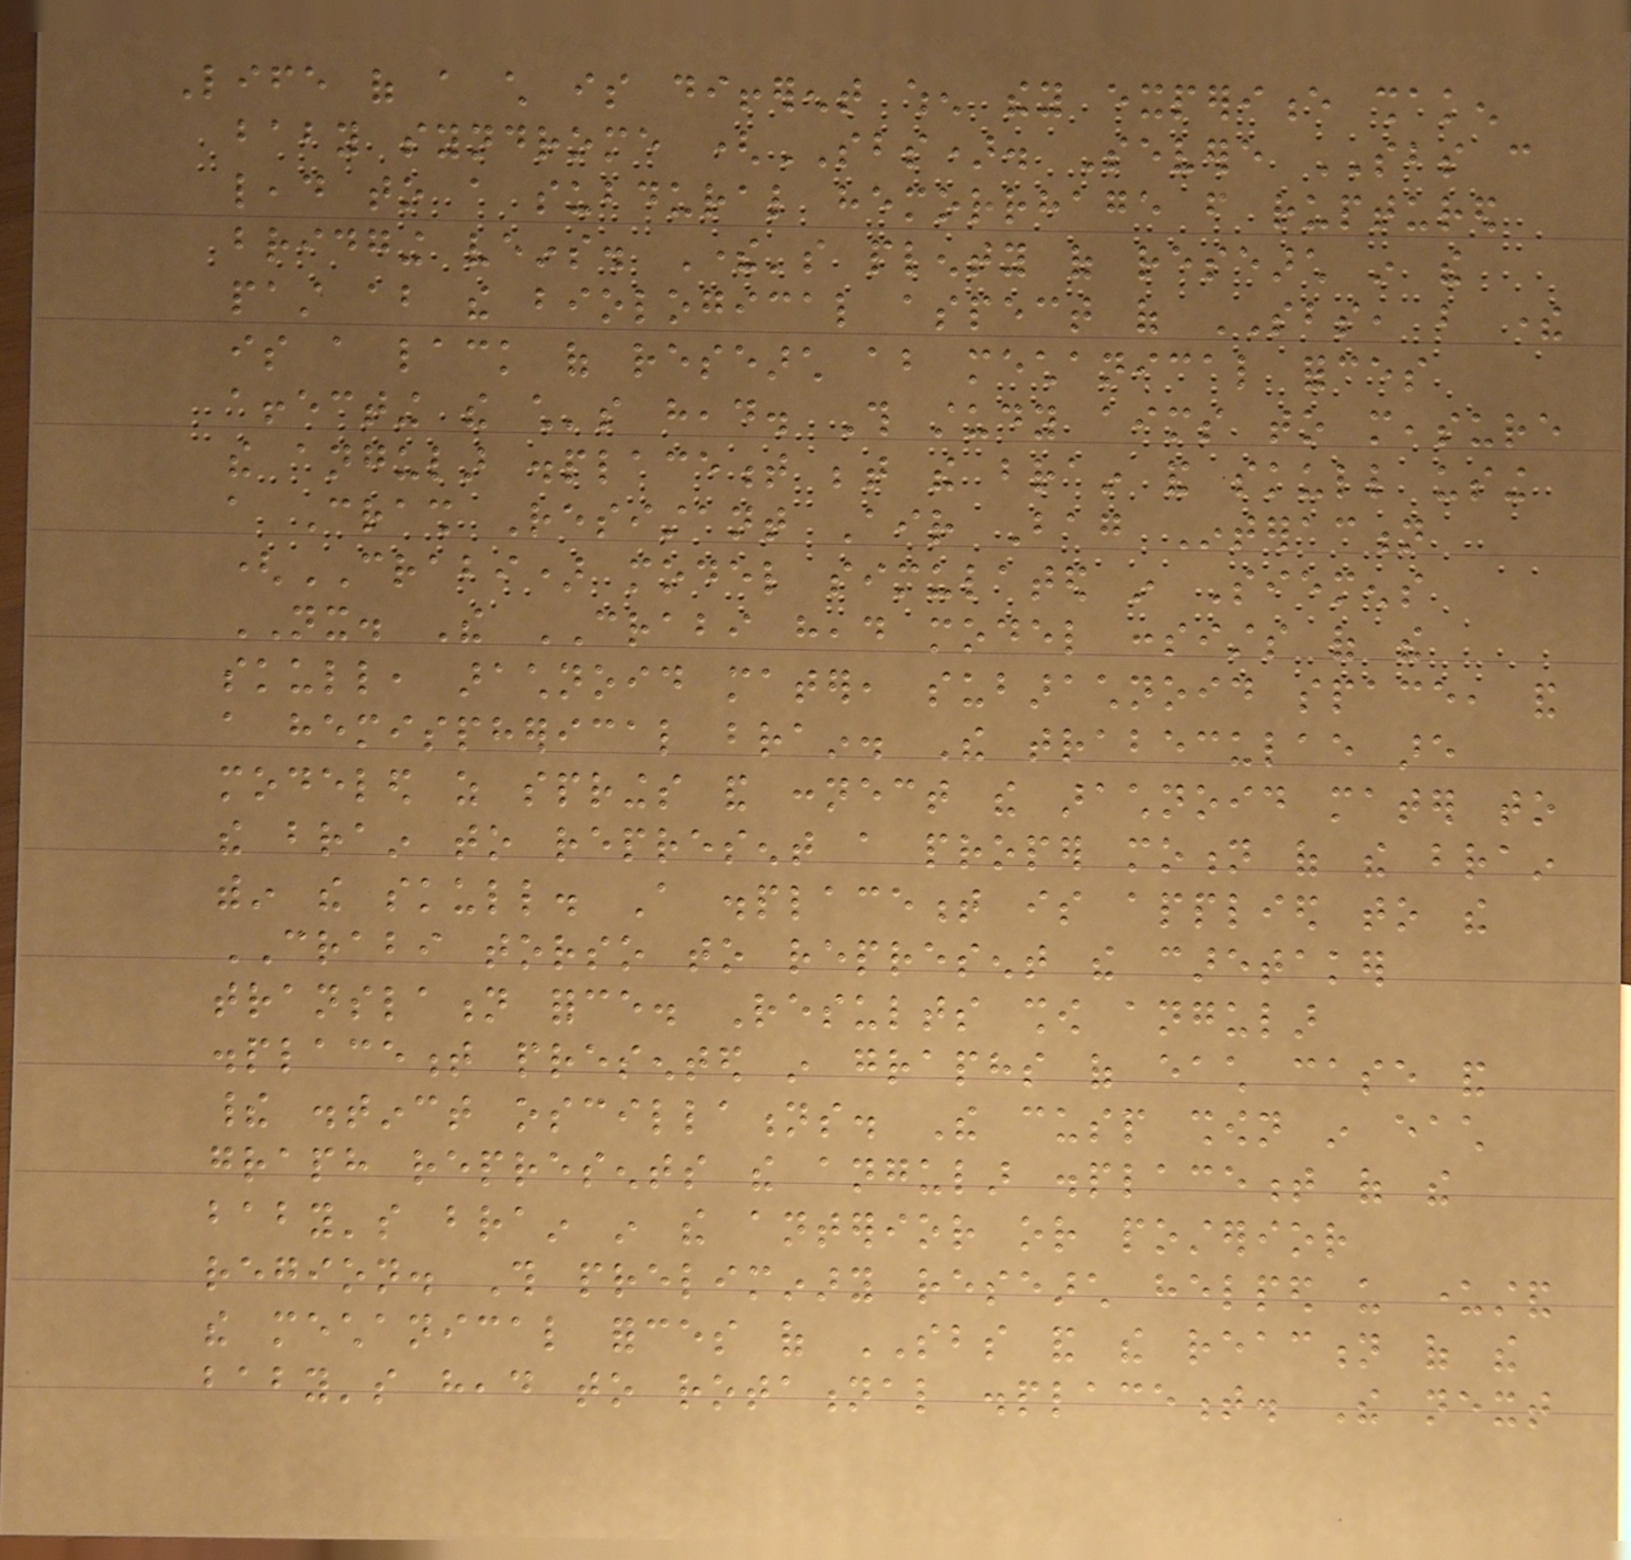Life of a child is different when they experience shaken
baby syndrome (SBS). Severe SBS can
lead to a subdural hemorrhage from ruptured
bridging veins. There's plenty of research in the
past about the biological aspect of SBS, but there
is a lack of research about mechanical forces
affecting the child's head. This study aims to measure
the angular displacement between the brain and skull using
a Crash Resistant Air Bag Interaction
(CRABI) model simulated in Siemens
NX. The CRABI head model consists of the
skull, arachnoid mater, subarachnoid space, and
a hemispherical brain. The trabeculae are
modeled as springs and connect the arachnoid mater to
the brain to represent a proper motion of the brain
within the skull. A displacement is applied to the
CRABI torso to represent the caretaker
translation force. Results show angular
displacement presented in graphs of each case and
their distinct oscillations. The cusp shown in each
graph represents the angular displacement of the
baby's brain in the anterior or posterior
region. This preliminary research helped us understand
the mechanical forces of SBS and the reaction of the
baby's head to rotational displacement. The next
